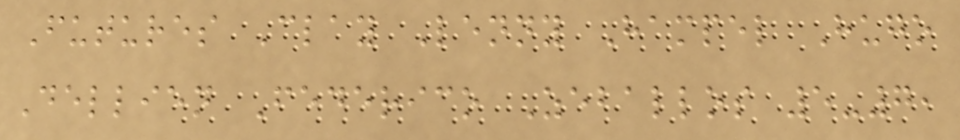Futures Clay Lenny Hampel Hugo
Dellien Federico Zeballos 5-7,
